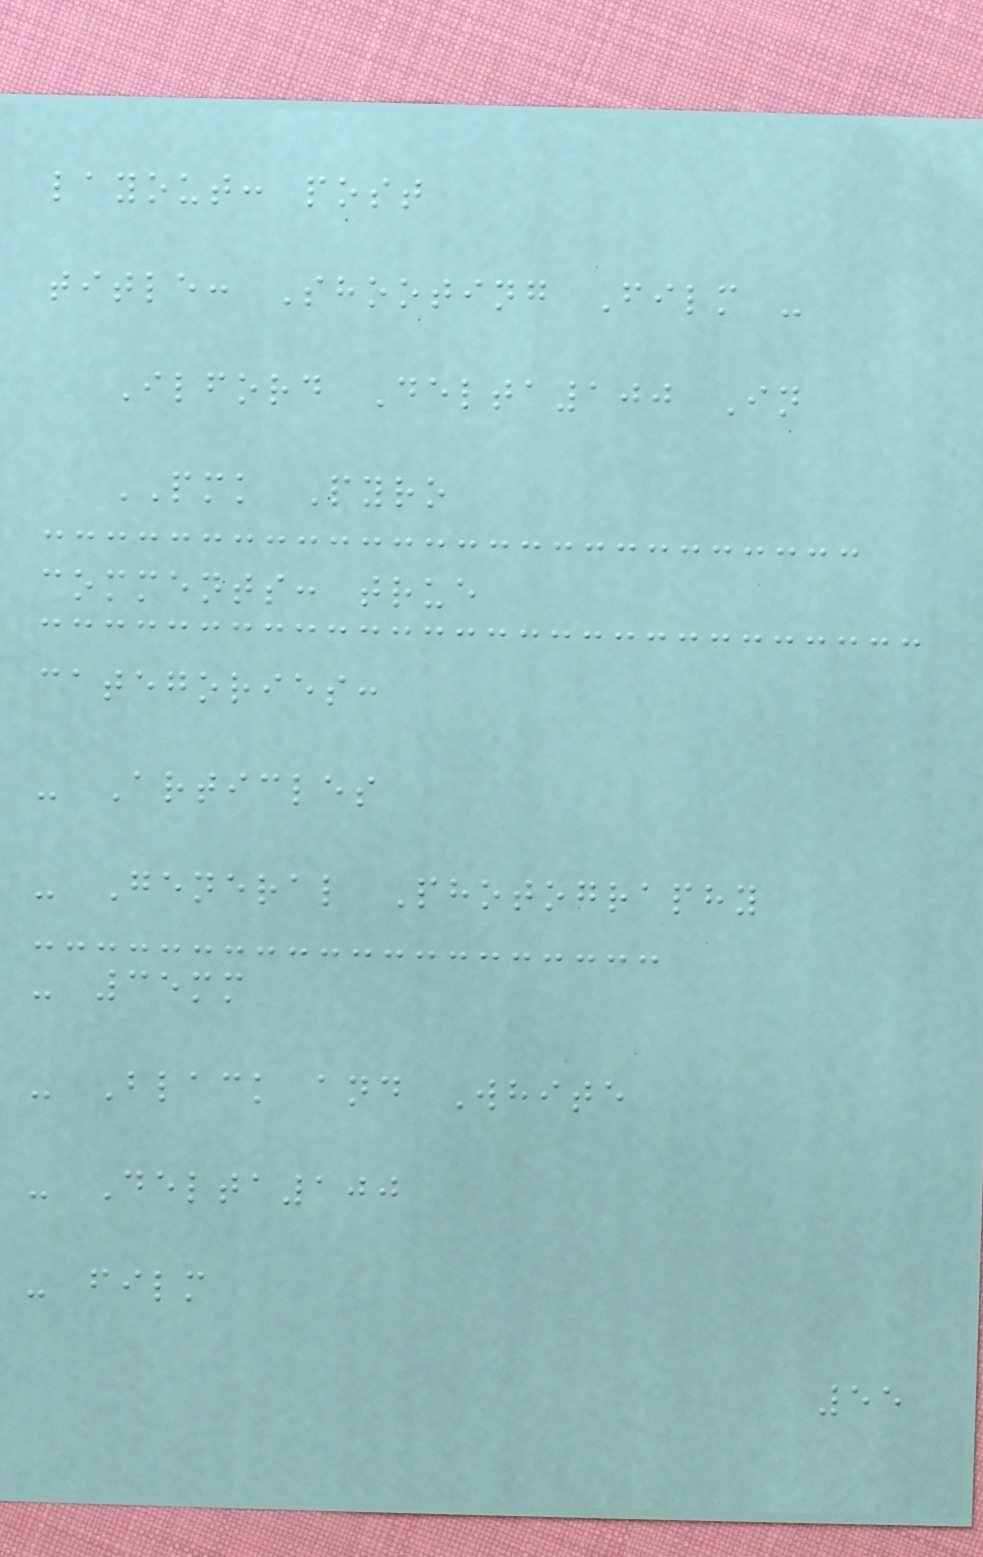layout: post
title: Shooting Film -
Ilford Delta100 In
PMK Pyro
comments: true
categories:
- Articles
- General Photography
- 35mm
- Black and White
- Delta100
- film
55
